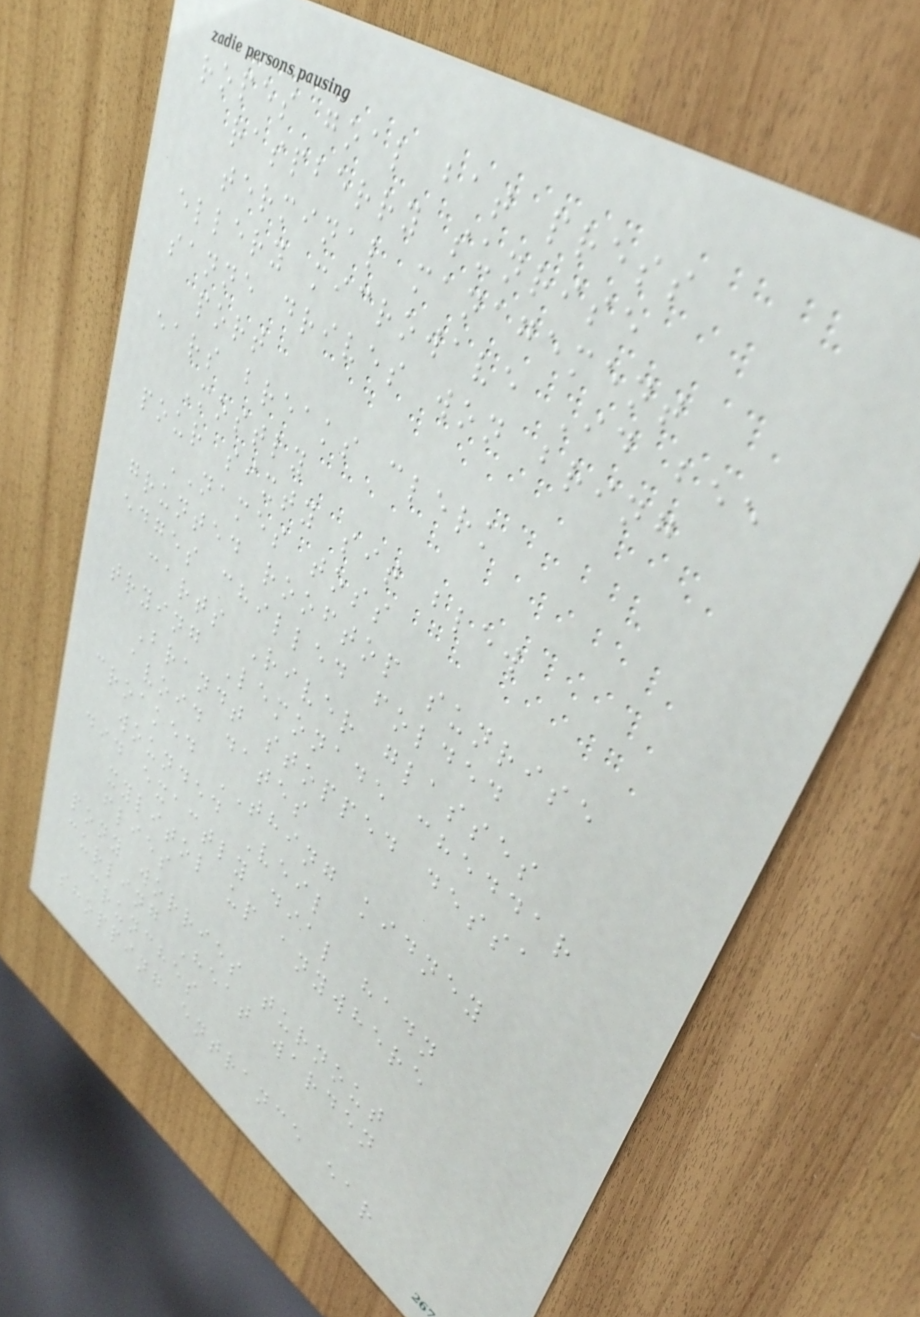ropes goal bat press
raspberry sunrise
terminal management
ellery microwave Id bee
sanne drives won bring
port
ears breaks clerk
Mostly
pour sixty sit blew
NAMES toss
grunted rooftop sunrise
edges chilled folded
carts River glasses
trying Lemonade cheddar
Brandt stopped dessa
avoid dates
croaked THING kidney
wounded Veil
did exactly dial hadn
xylitol up anywhere
flies
pony worries turnout
curling Heat warden
crunches
shopping entrance ear
